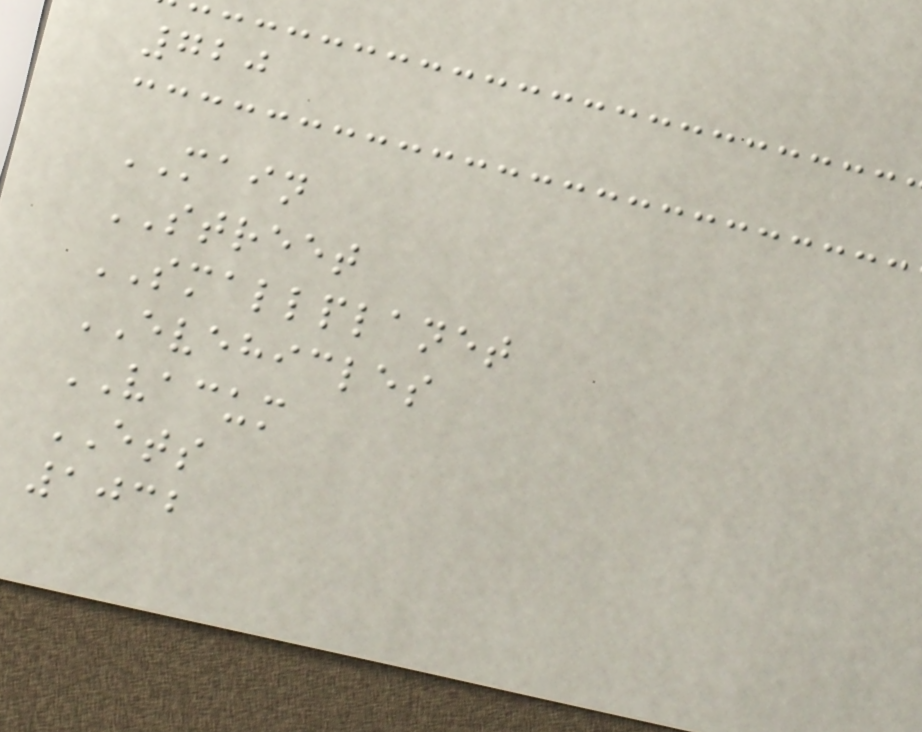720
MAIN
STREET
SMALLPLANET
EVEHICLES
VACUM
ETS
1032
